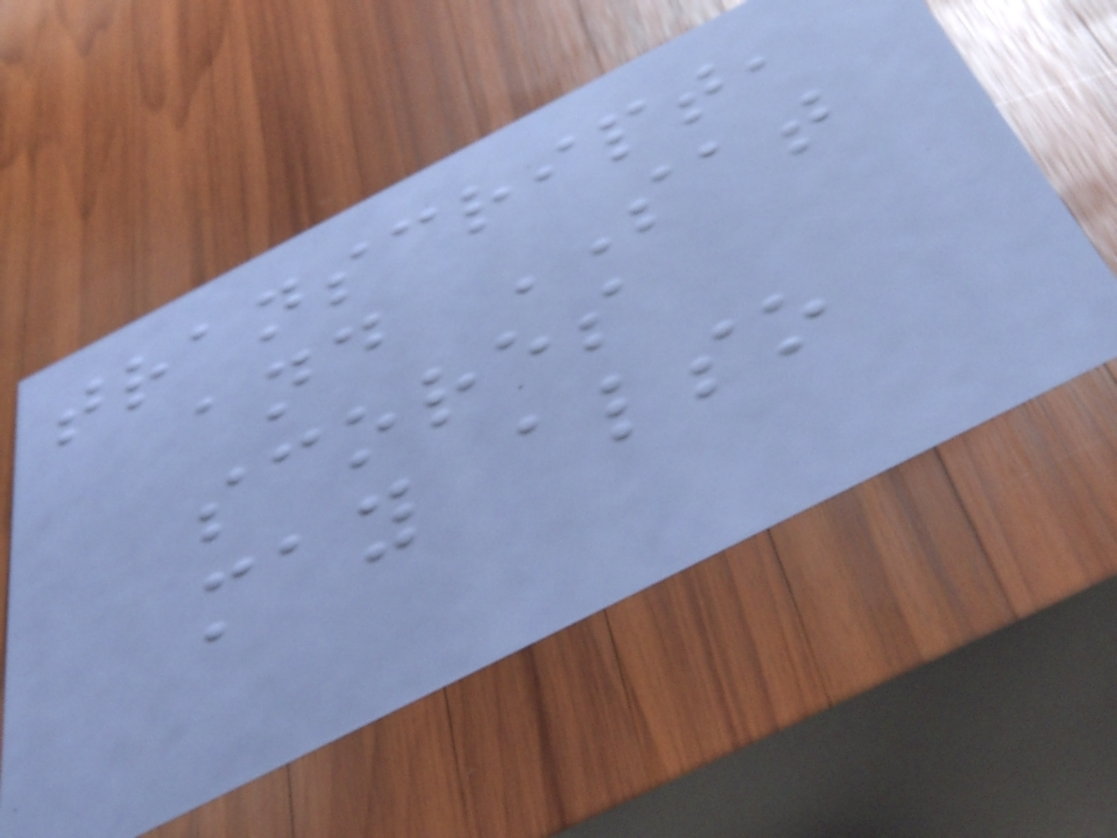transcript,
and SAT
scores
may also
